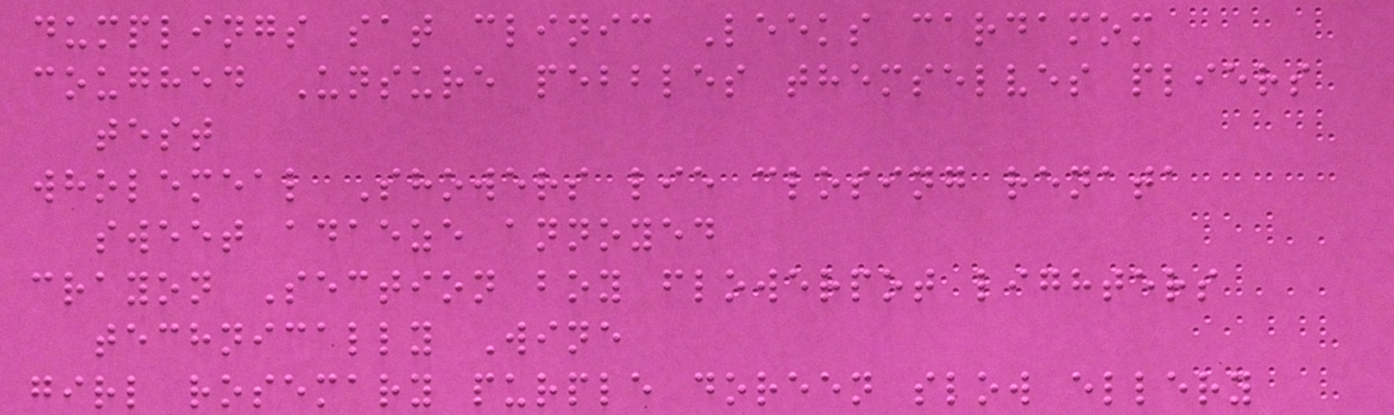dumplings sat clinic Leeks cardamom
coughed Unsure pebbles themselves pliers
test
wholemeal Showers lie closing renata
sweet adaeze annoyed
crayon Section boy flowerpot lighters
technically Wine
girl rosemary purple doreen slow ellery
